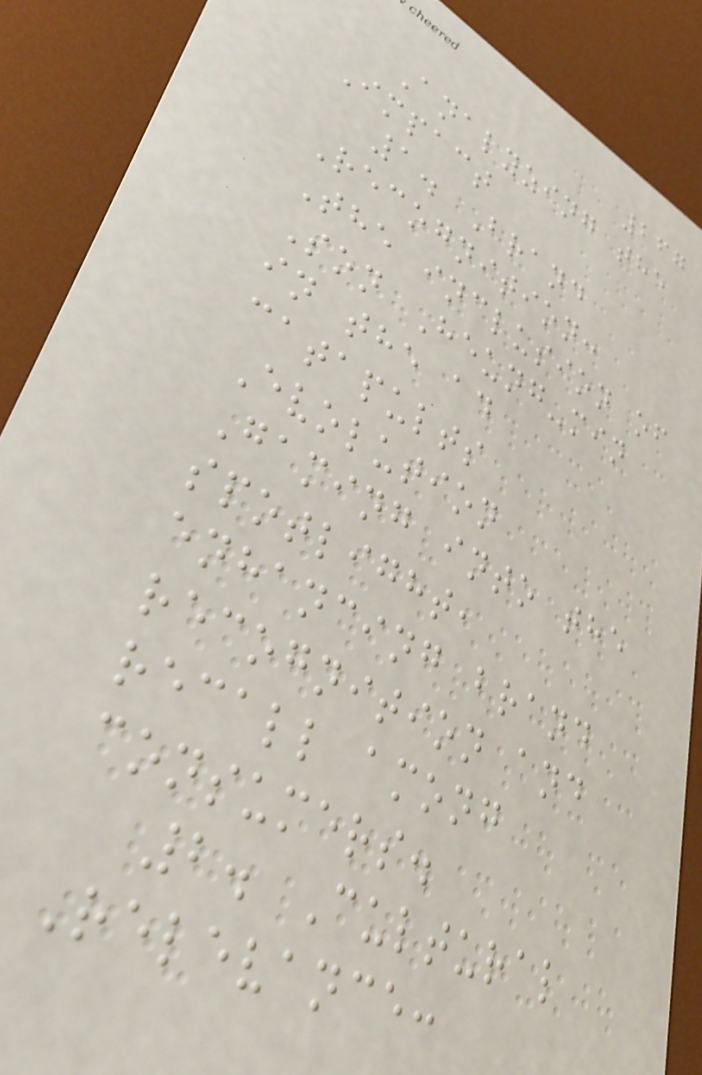267
Analyzing the
Impact
1. Brand
Recognition:
The inclusion of
Son Heung-min
in the ad
catapults
Evolution
Gaming into the
spotlight,
enhancing brand
recognition and
recall among
consumers.
2. Cultural
Relevance:
